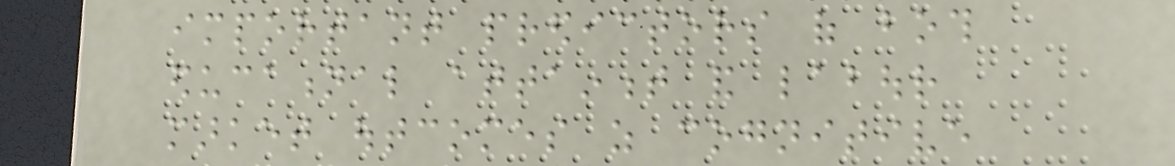important predictors of both
educational attainment and labour
market outcomes as cognitive
